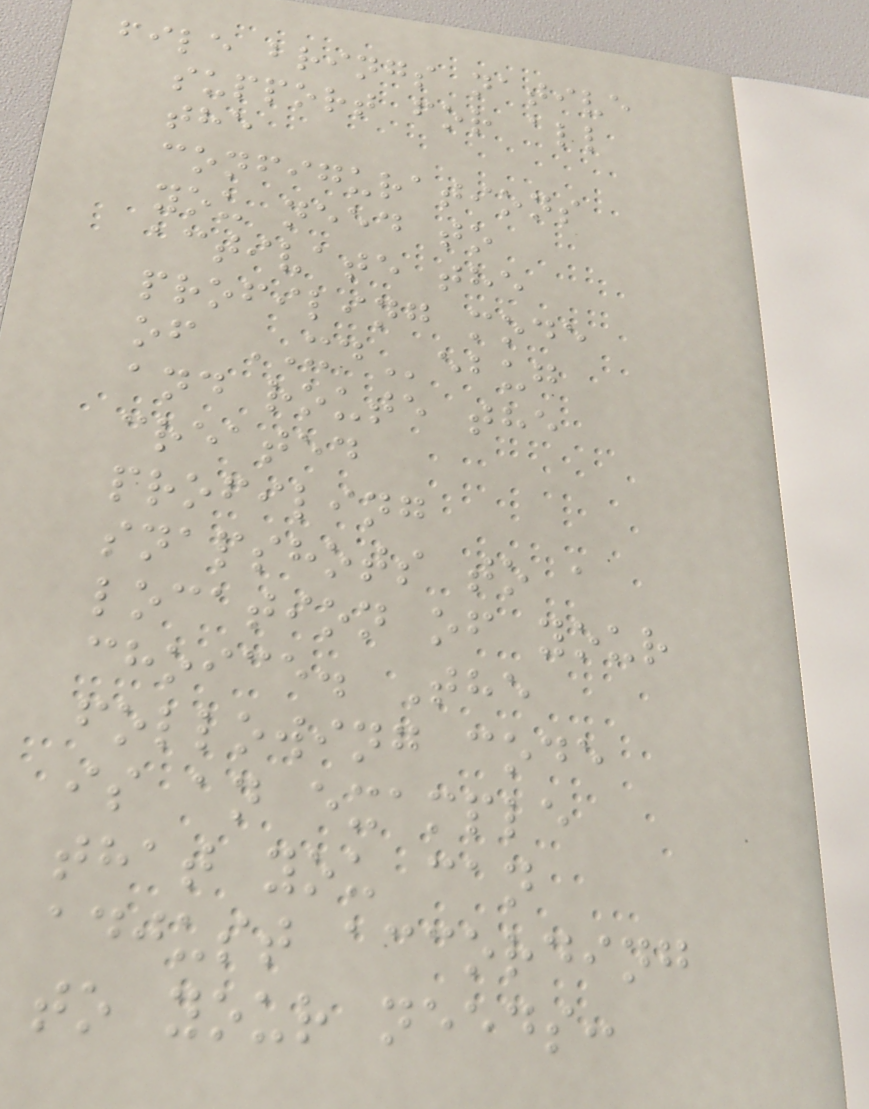file brings native
support for all
the
configurations
you need to
activate the
profiling mode
of XDebug
and route the
created
profiling
snapshots to a
location of your
choice. The
following code
is an example
that you can
adjust according
to your needs:
